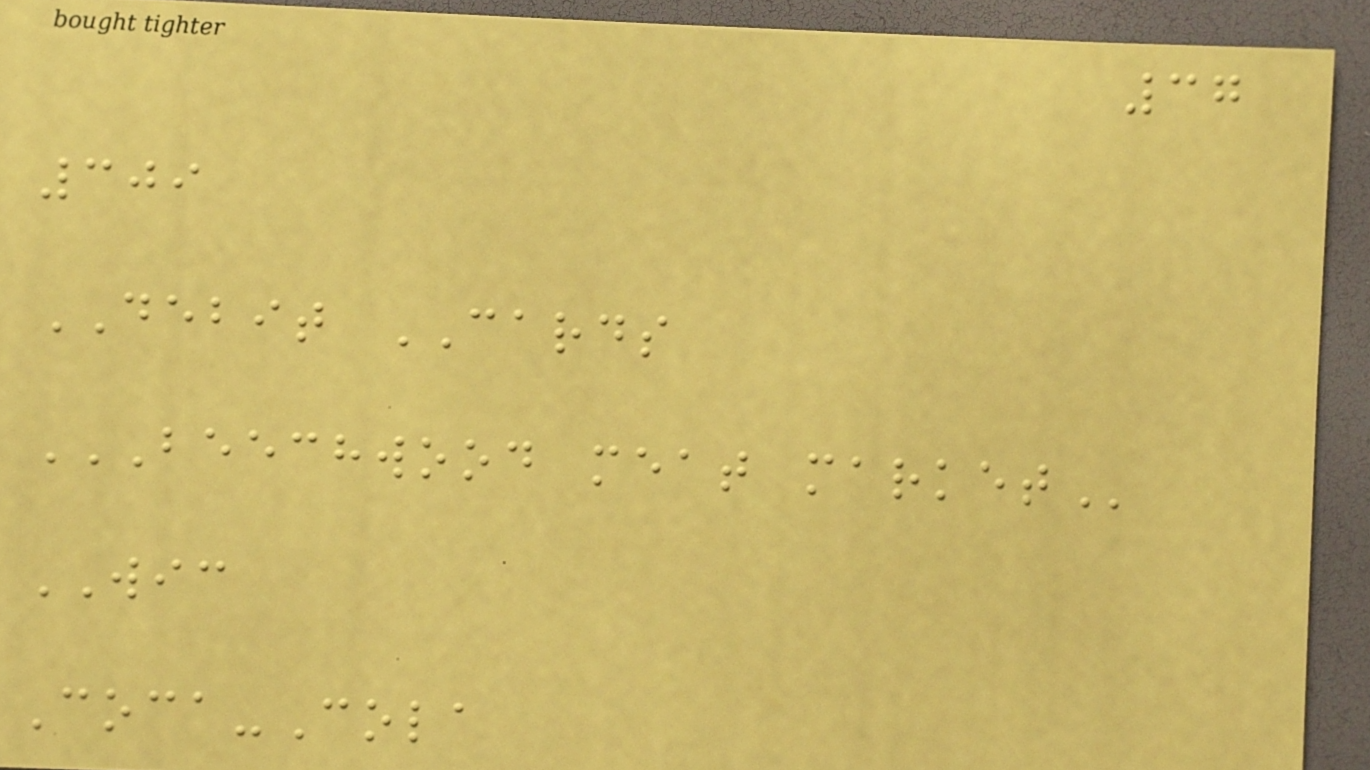37
309
DEBIT CARDS
BEECHWOOD MEAT MARKET
WIC
Coca-Cola
